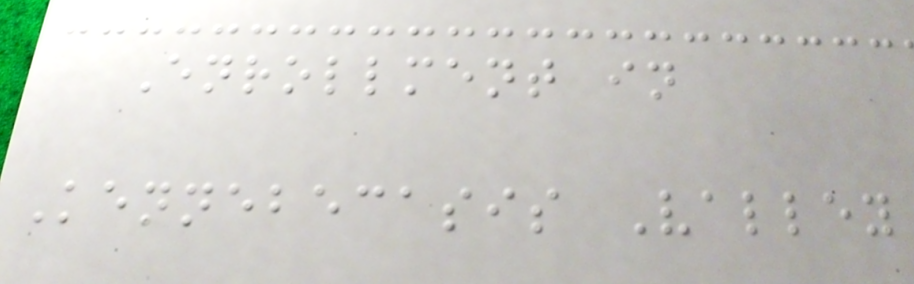Enrollment in
Kennebecasis Valley
